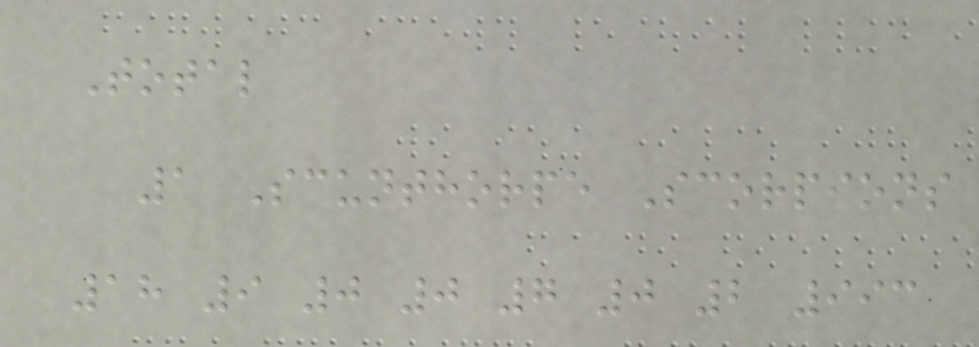Total
1 Scunthorpe Scorpions
18 9 0 0 7 0 2 993
